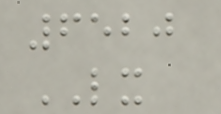6520
LX
